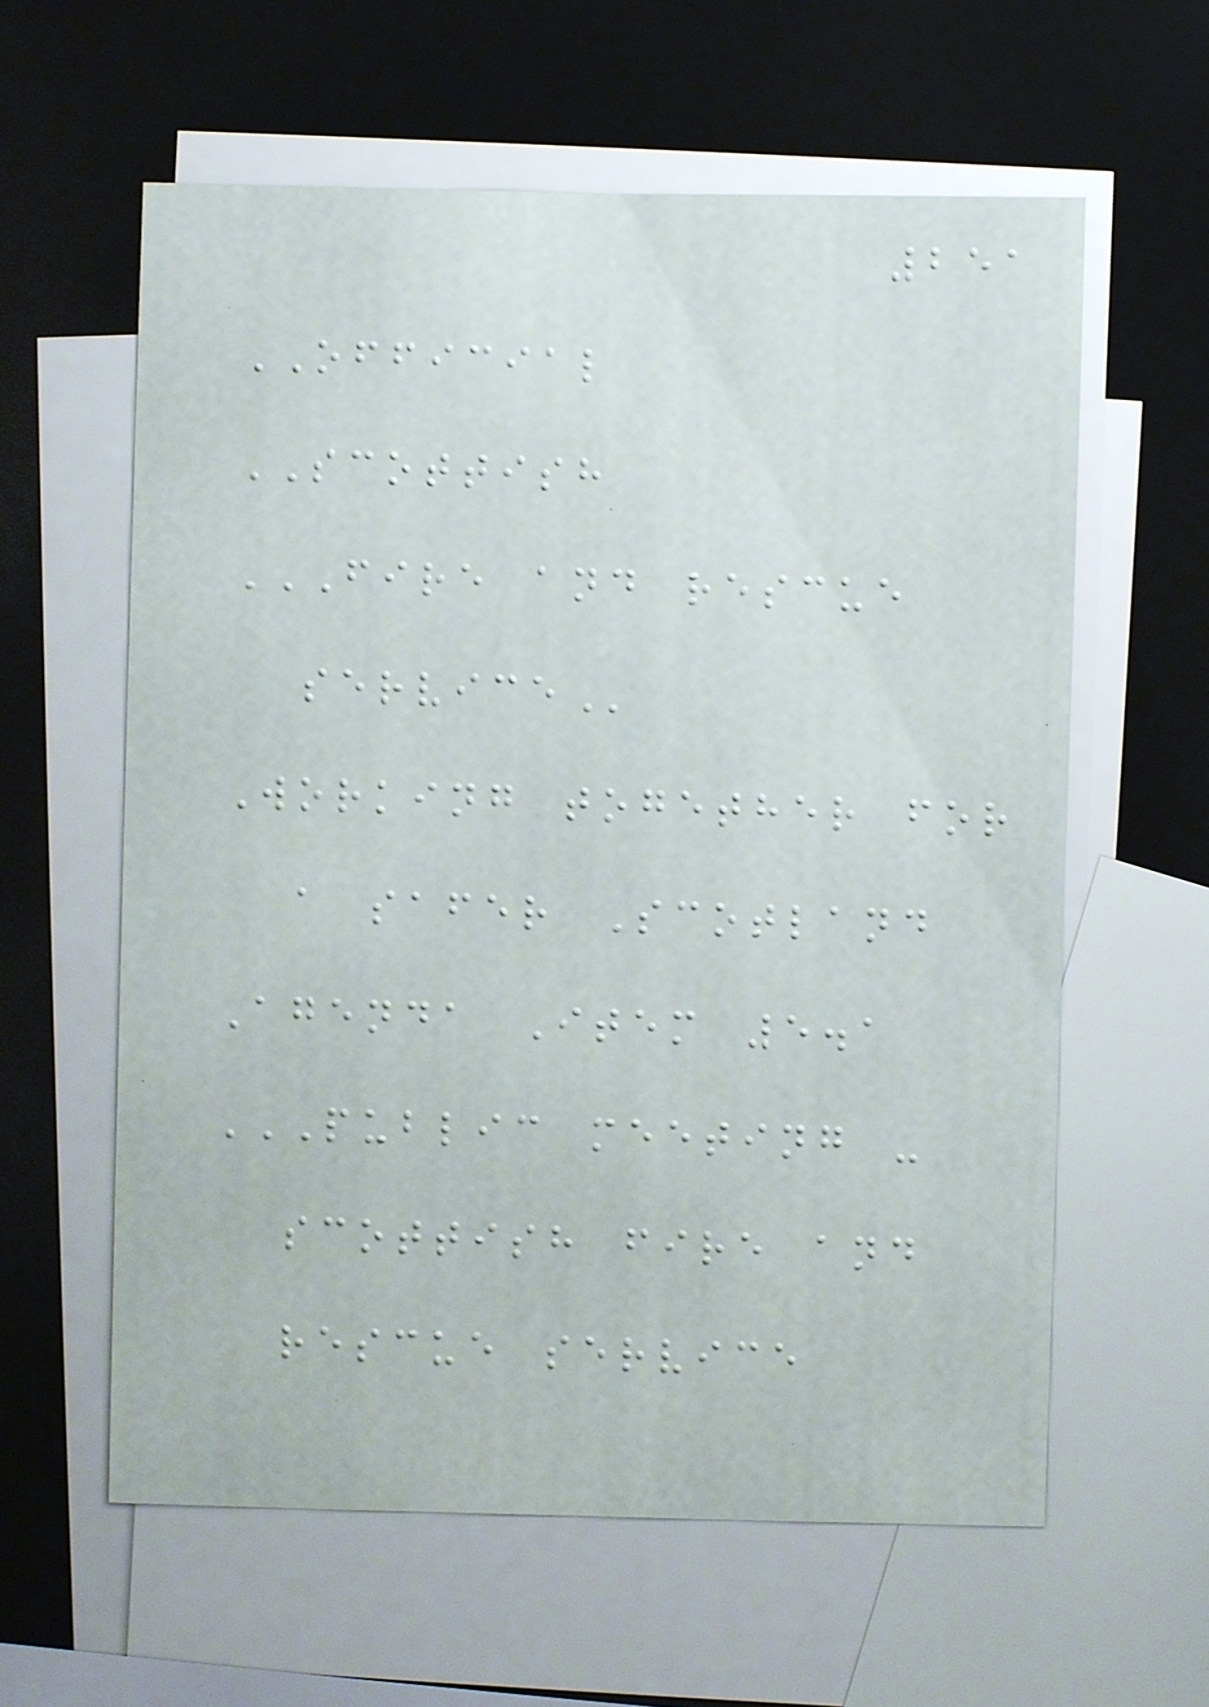251
OFFICIAL
SCOTTISH
FIRE AND RESCUE
SERVICE
Working together for
a safer Scotland
Agenda Item 5.1
PUBLIC MEETING -
SCOTTISH FIRE AND
RESCUE SERVICE
